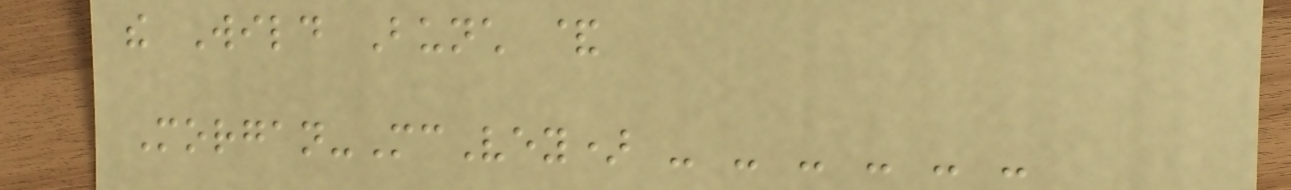the Wild Bunch &
Morgan-McVey) - - - - - -
